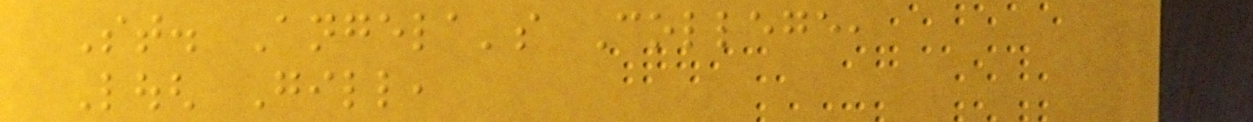St. Angela's College,
Lough Gill,
